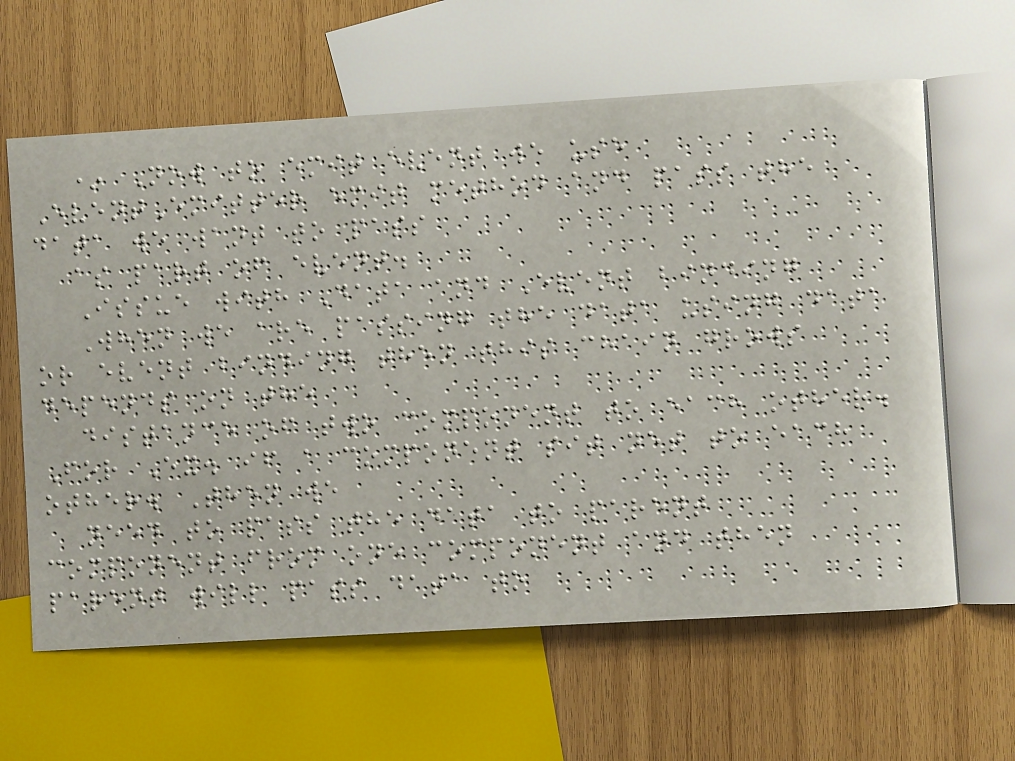* Now to emit event we use
EventEmitter emit method and pass the
data we want to pass
as part of event.
Issue with Data and Event binding
When we are passing the data using data
or event binding then this chain grows
depends on the
distance of two component to each other.
For Ex. if a component sit net to each
other. Then we
need to pass the data to parent
component from one component and then
parent will pass data to
